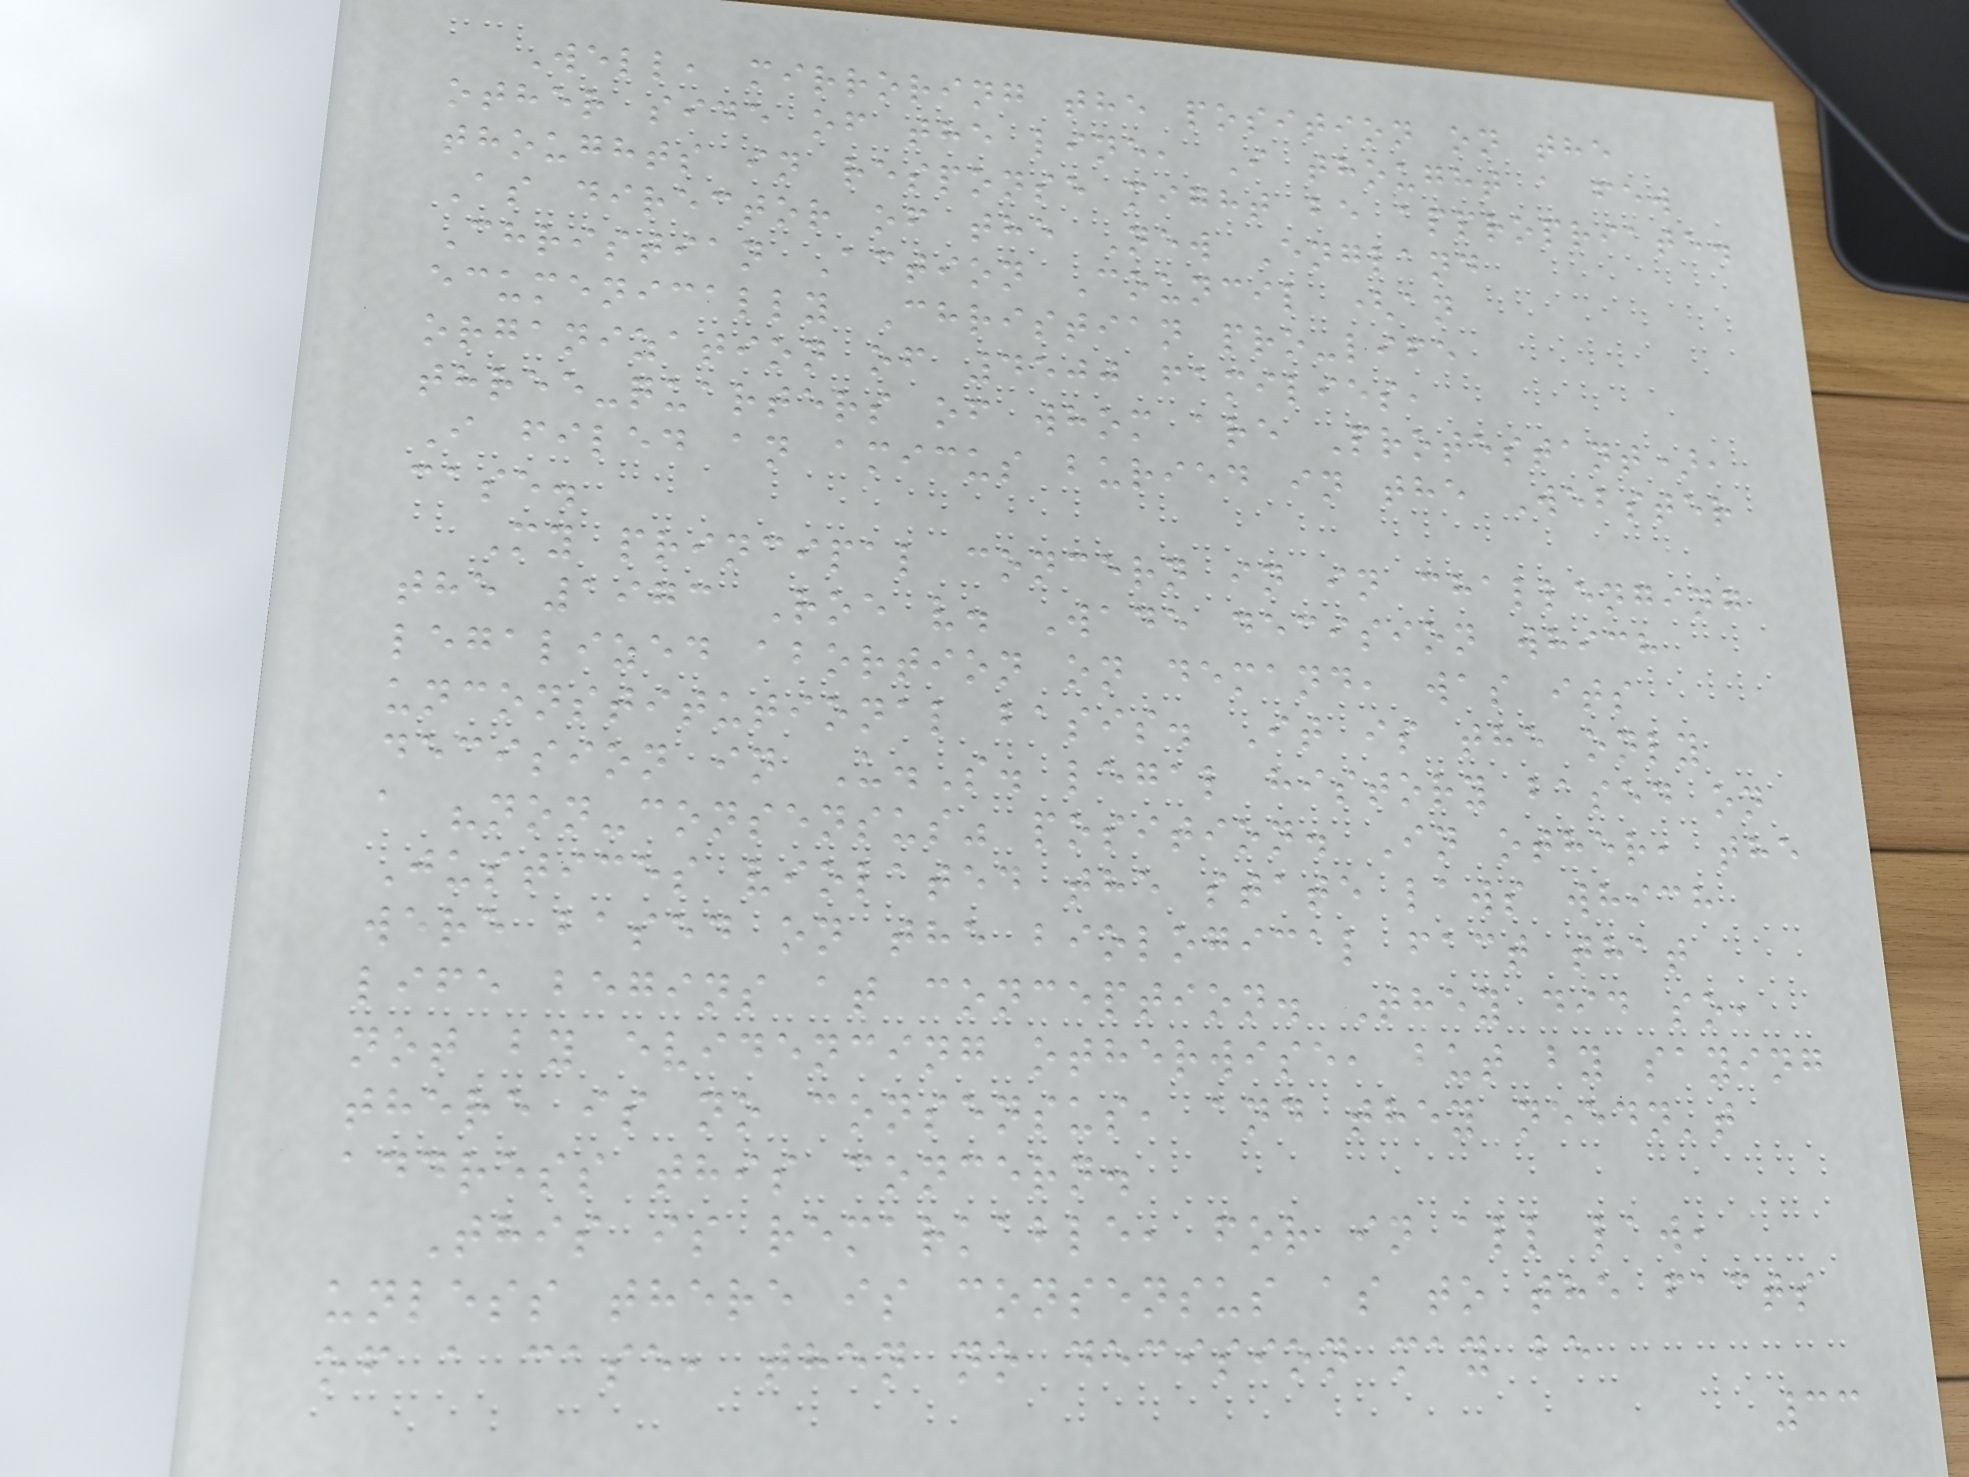Well, mirroring the position on the
other side of the line, I thought a few
thoughts in response might be appropriate.
As director of the New England
Christian Action Council (an
ecumenically Christian pro-life
organization of 4500 families,
three-quarters of whom are Protestant),
I filed an amicus buried in the Webster
case.
My principal concern in in challenging
the 1973 Roe v. Wade decision which
legalized abortion on demand, was its
unconstitutional basis. It is the only
decision in U.S. legal history based on
a "non-consensus" position. In other, the
Justices violated the state laws which
were based on the biological fact that
life begins at conception. They did so,
not by evidencing otherwise, but by saying
there is no consensus, and they needn't
address this concern.
This is remarkable, for in all law,
unless there is consensus as to the facts
of a case, then no decision may be
33
